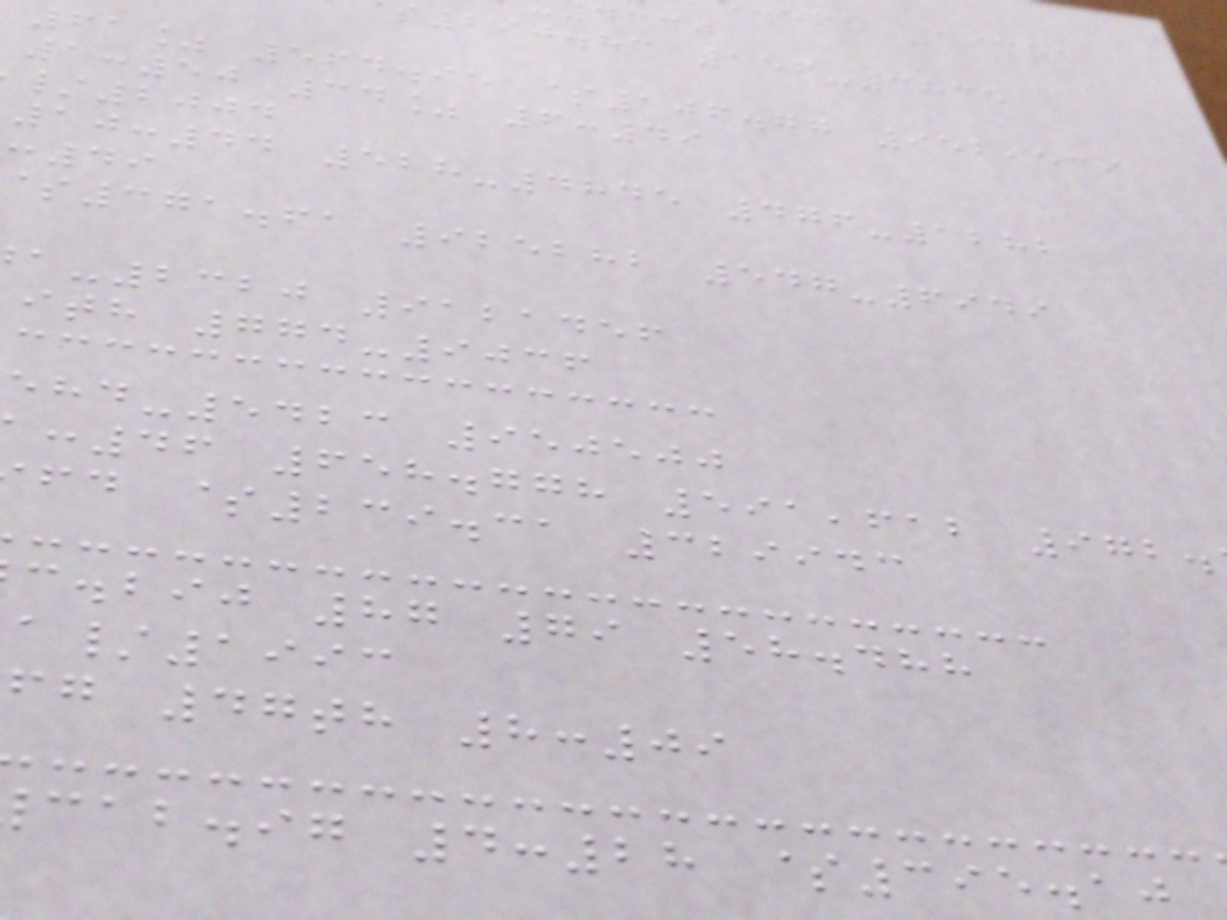290.83 156-3835
61% 564.95 $106.77 952,539
1:50 34% 6:49
/2004
10:44 528-4845 476-1282
:49
371.61 925282 547-6949
-2320 9121456
ith 774-9036
-5423 950500
:46 658.778 591,612 972.
fd $239.31 329943
c.bij 87 79 58.488
/1993
fg 47th 8:09
cab.ig 4:28 $395.10
